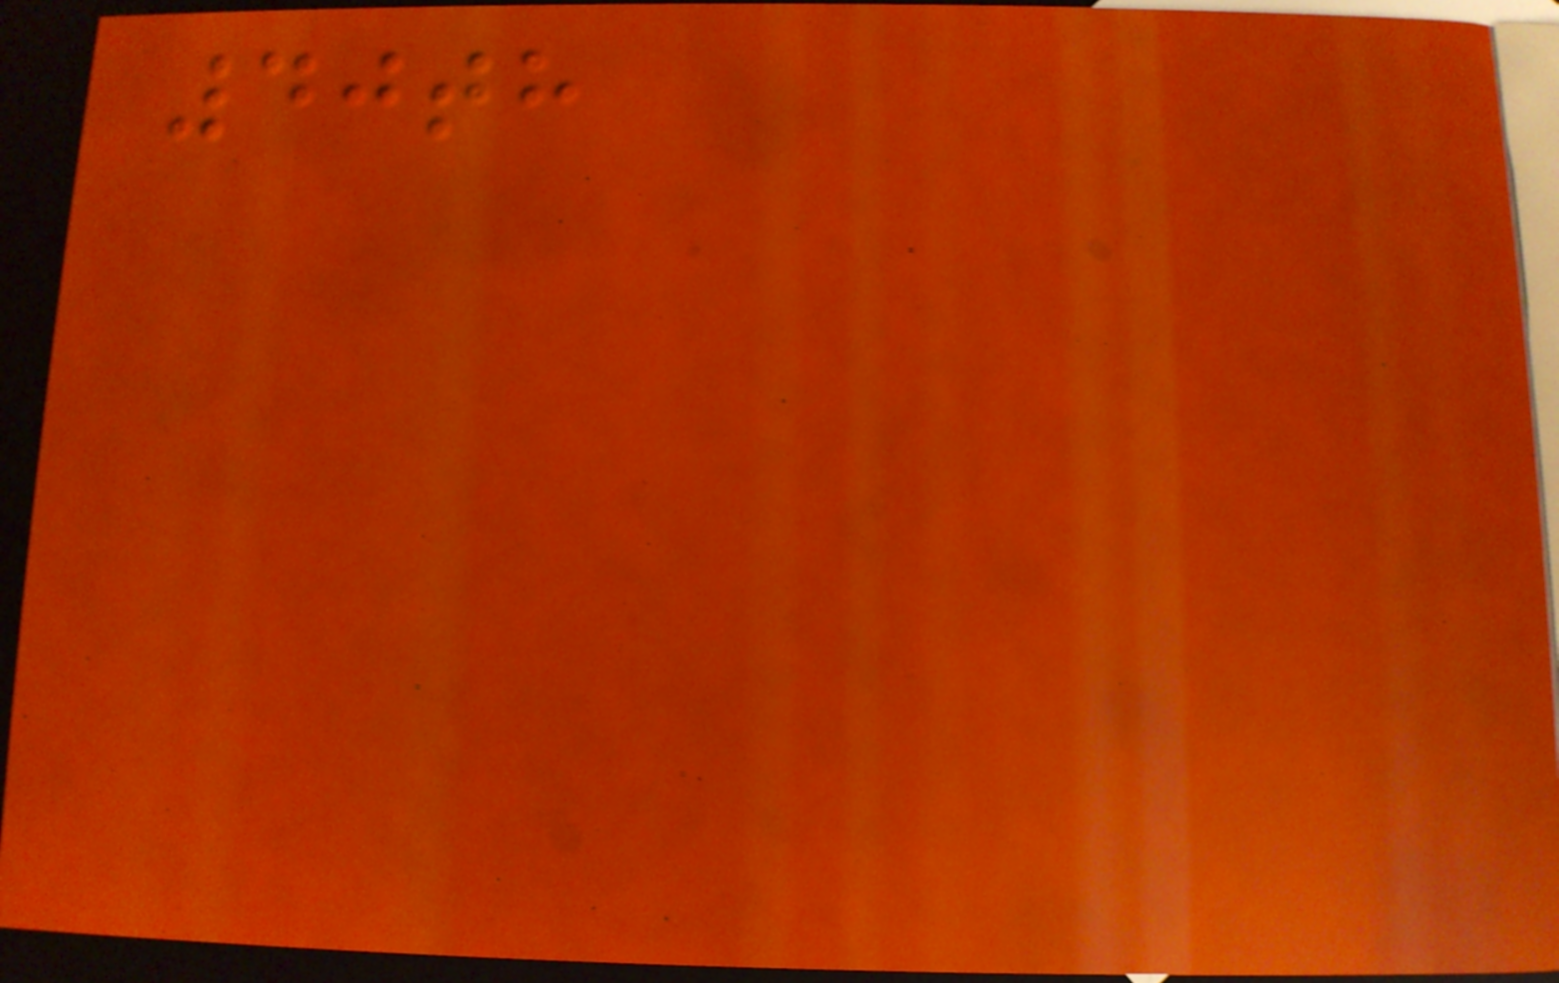40th
